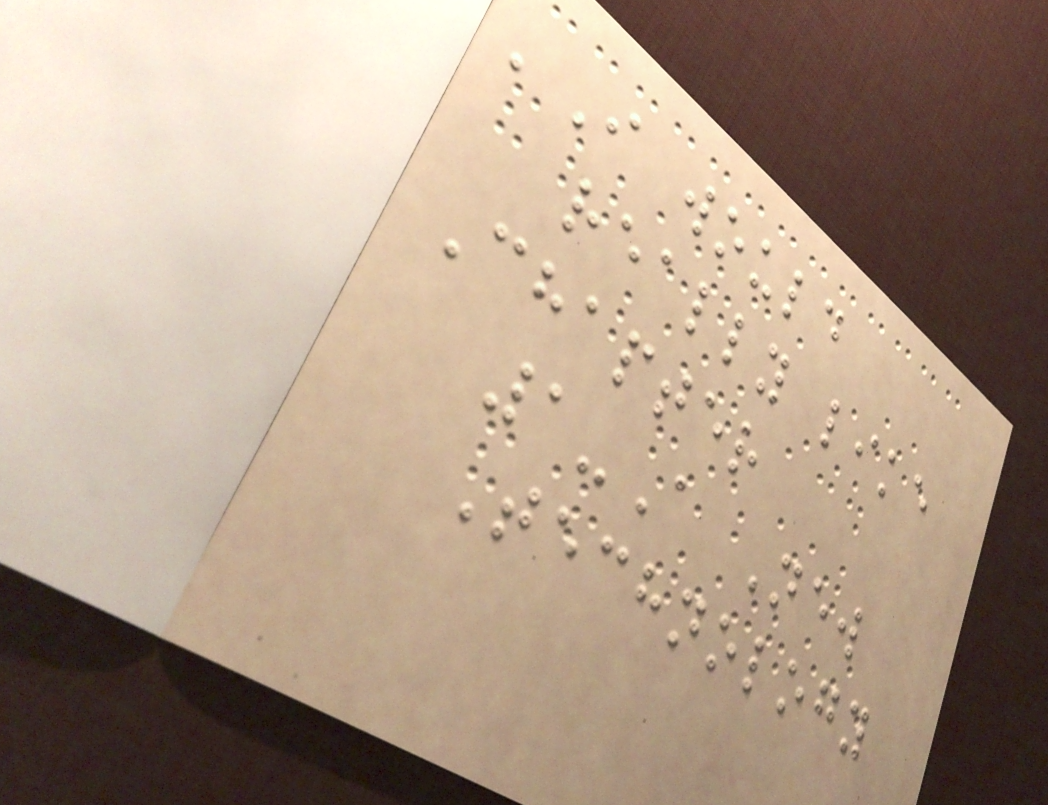'I would
really like
Chapter
1-A New
Technology
